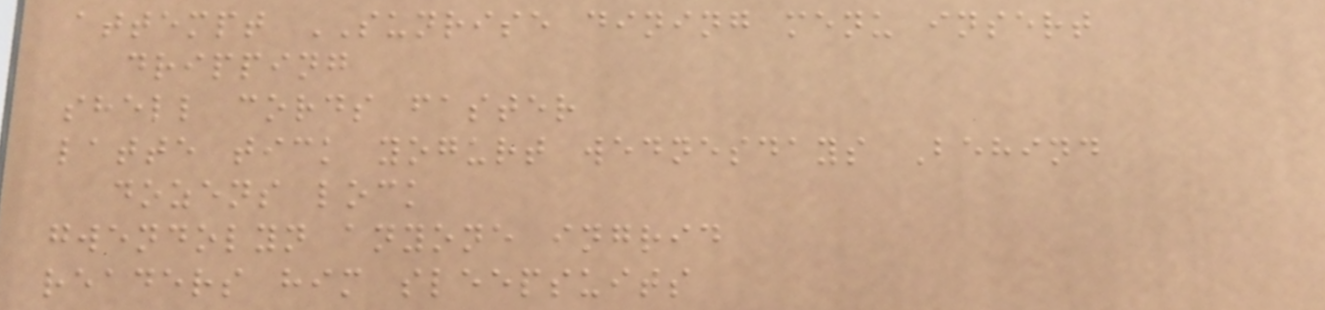attempt SUNRISE dining menu insert
dripping
shell cords faster
latte tick yogurt wednesdays Behind
dozens lock
gwendolyn anyone ingrid
readers him sleepsuits
